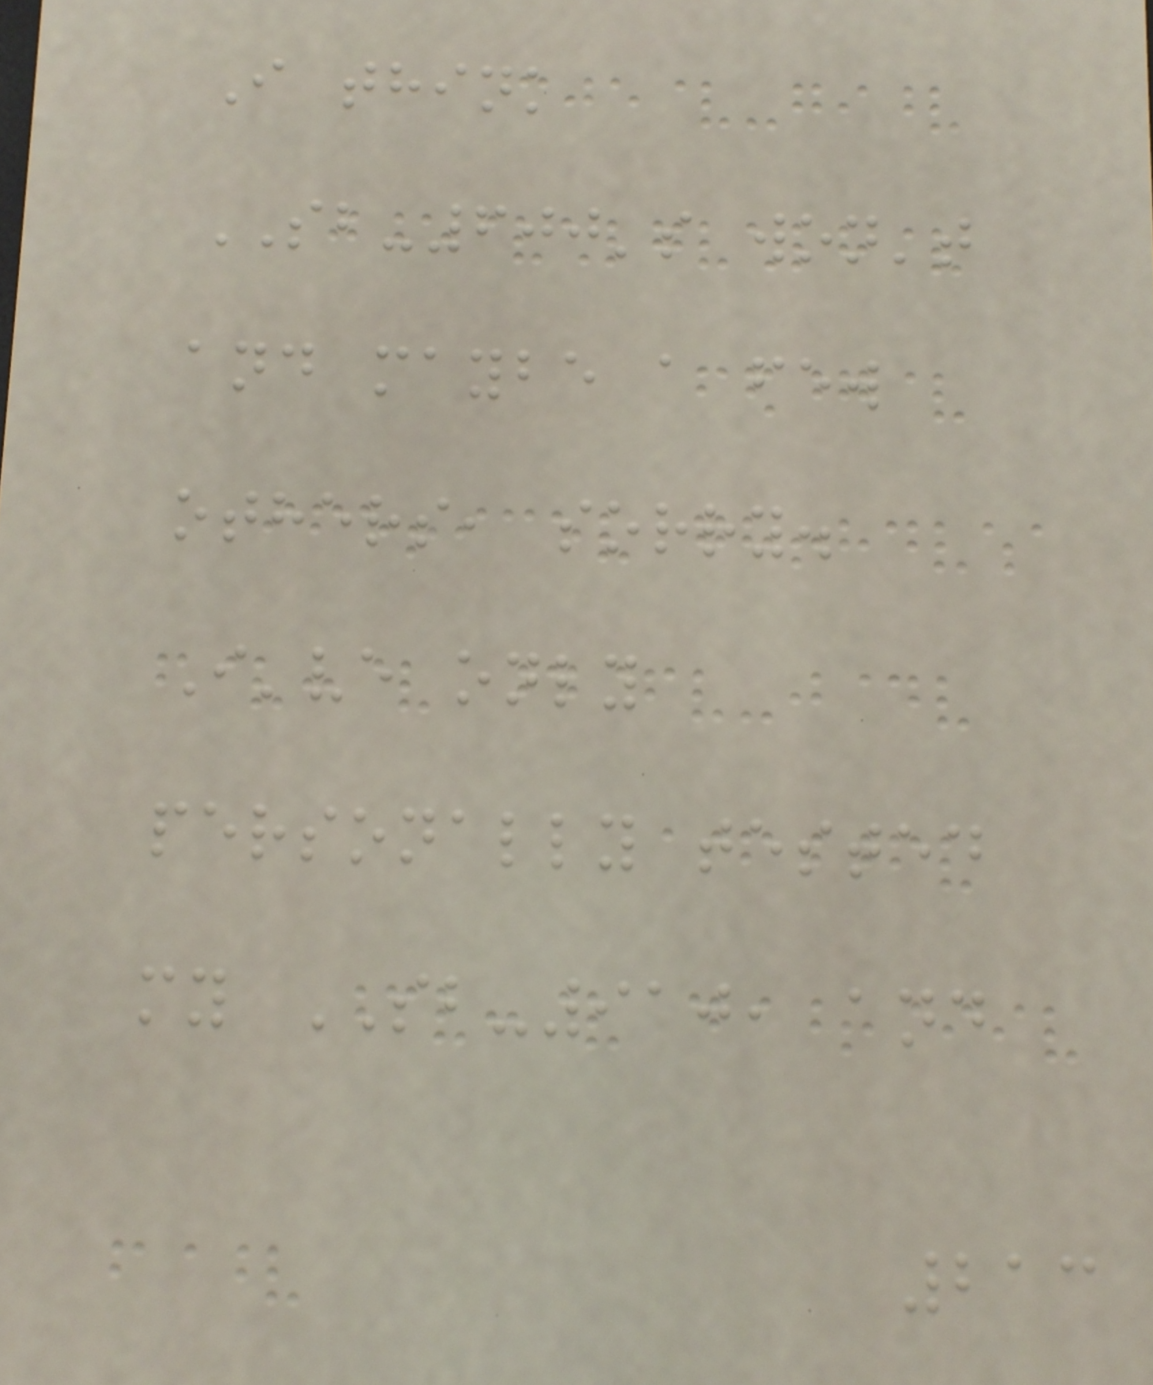I think
SB-600's won't
and maybe a few
others, sorry.
I've only
personally tested
my SB-910, and
213
